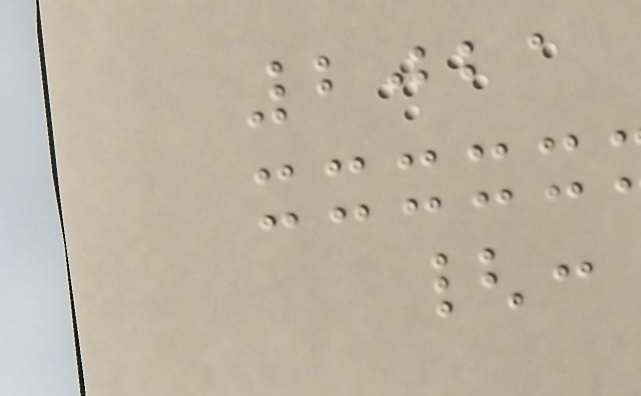2021
{:
